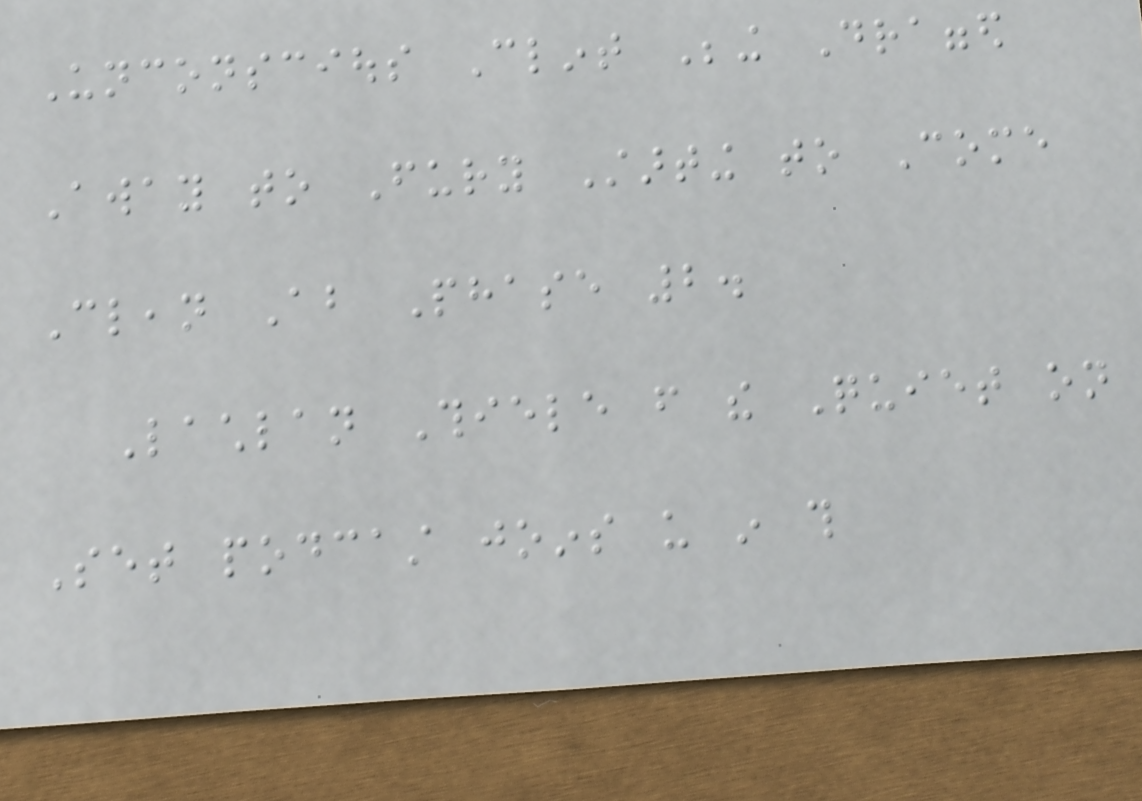Unconscious Clint Being Dragged
Away to Fury Starting to Come
Clean About Phase 2.
Lachlan Thiele from the Quiet on
Set podcast joins us in this
